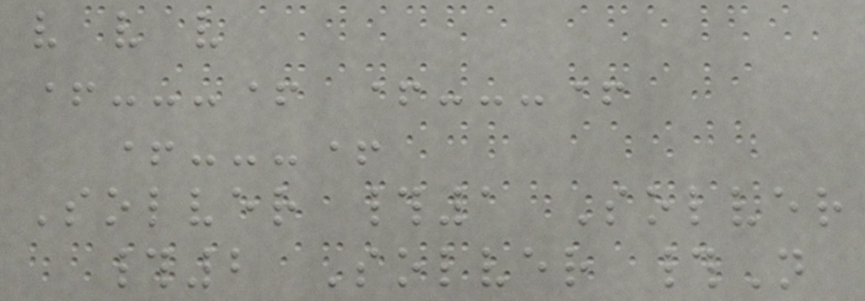v v v
+---+ +---+
+---+
Solver #1 Solver
#2 Solver #N
